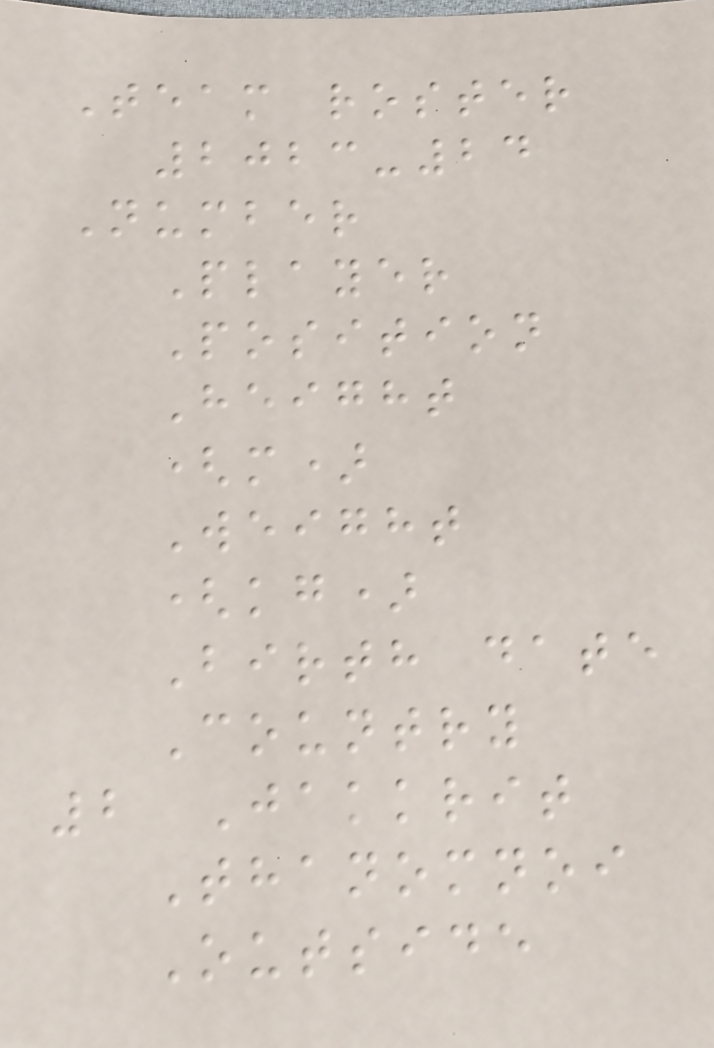Team roster
2023-24
Number
Player
Position
Height
(m)
Weight
(kg)
Birth date
Country
2 Jakkrit
Thanomnoi
Outside
